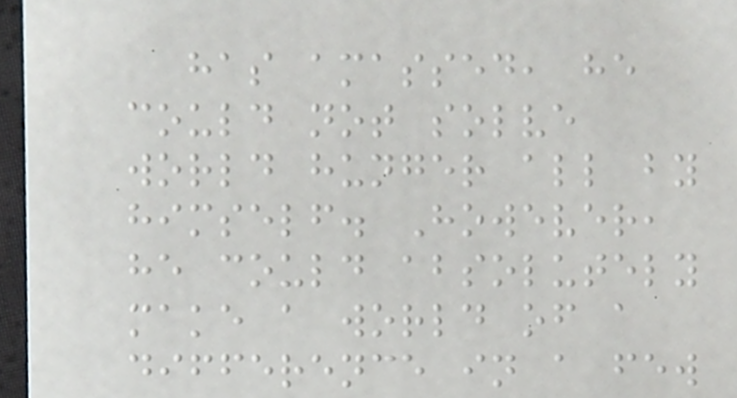has amassed, he
could not solve
world hunger all by
himself. However,
he could absolutely
make a world of a
difference in a few
